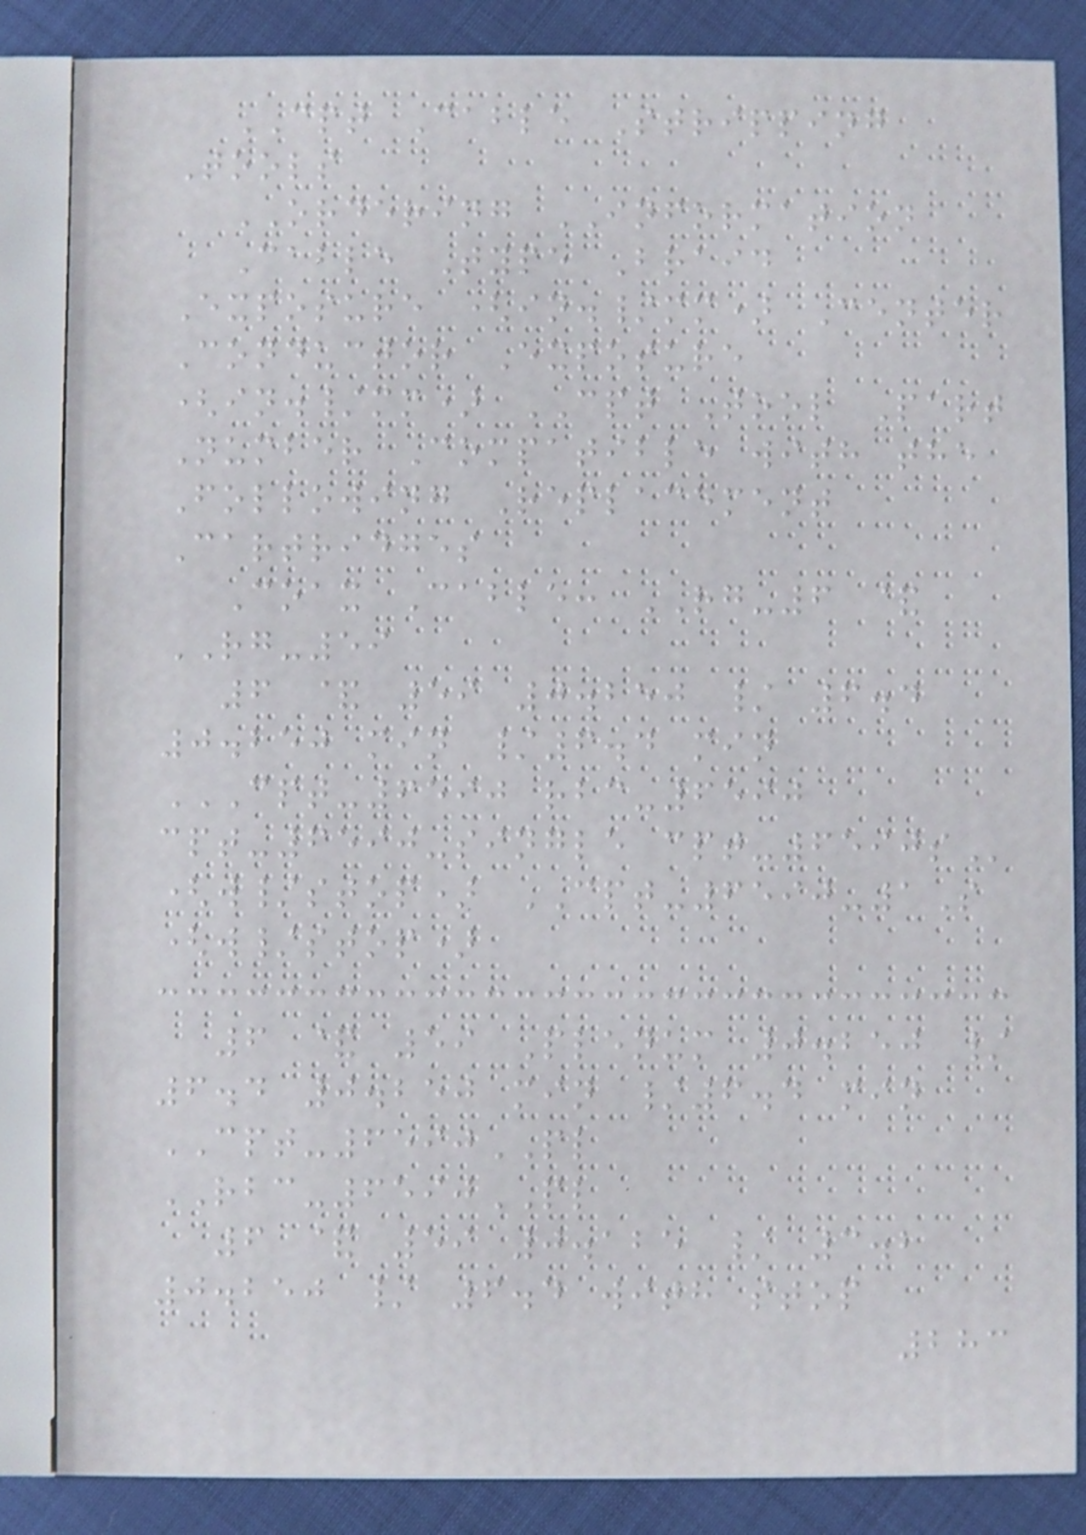CPT Cable Stripping
Tools
ORDERING INFORMATION
Cable Type Braid
Exposure (in./mm) Center
Conductor Exposure
(in./mm) CPT Tool Part
Number Compatible with the
Following Replacement
Cartridges
Coax Cable: RG-6 &
RG-59
6 & 59 0.250 / 6.4
0.250 min /6.4 min
CPT-6590 RBC-6590
CPT-6590-SINGLE CPT-6590S
(w/stop) CPT-6590-1S
(w/stop)
6 & 59 Plenum 0.250 /
6.4 0.250 min /6.4 min
CPT-6590PL
RBC-6590PL
6 & 59 0.125 / 3.2
0.250 / 6.4 with stop
283
